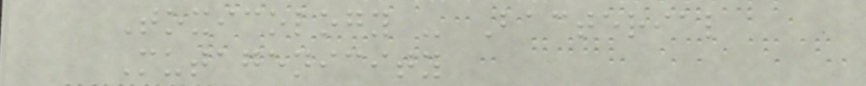Toxicology - Bacterial
Mutagenicity
